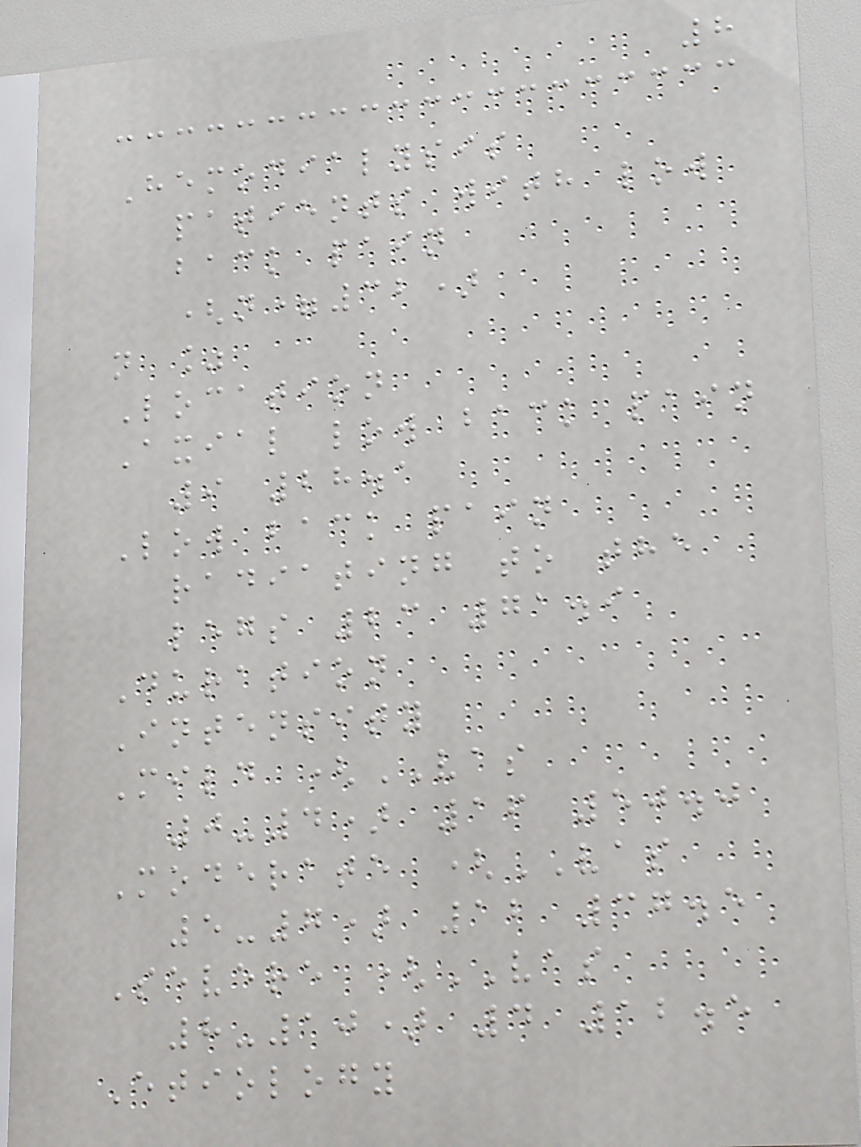8
Hemodialysis
patients with low
back pain
(n=32)
n %
Location
Axial low back pain
9 28.1
Low back pain
radiating to the
legs 23 71.9
Duration
Intensity
Mild (VAS
0-4) 16 50.0
Moderate (VAS
5-7) 12 37.5
Severe (VAS
8-10) 4 12.5
Etiology
